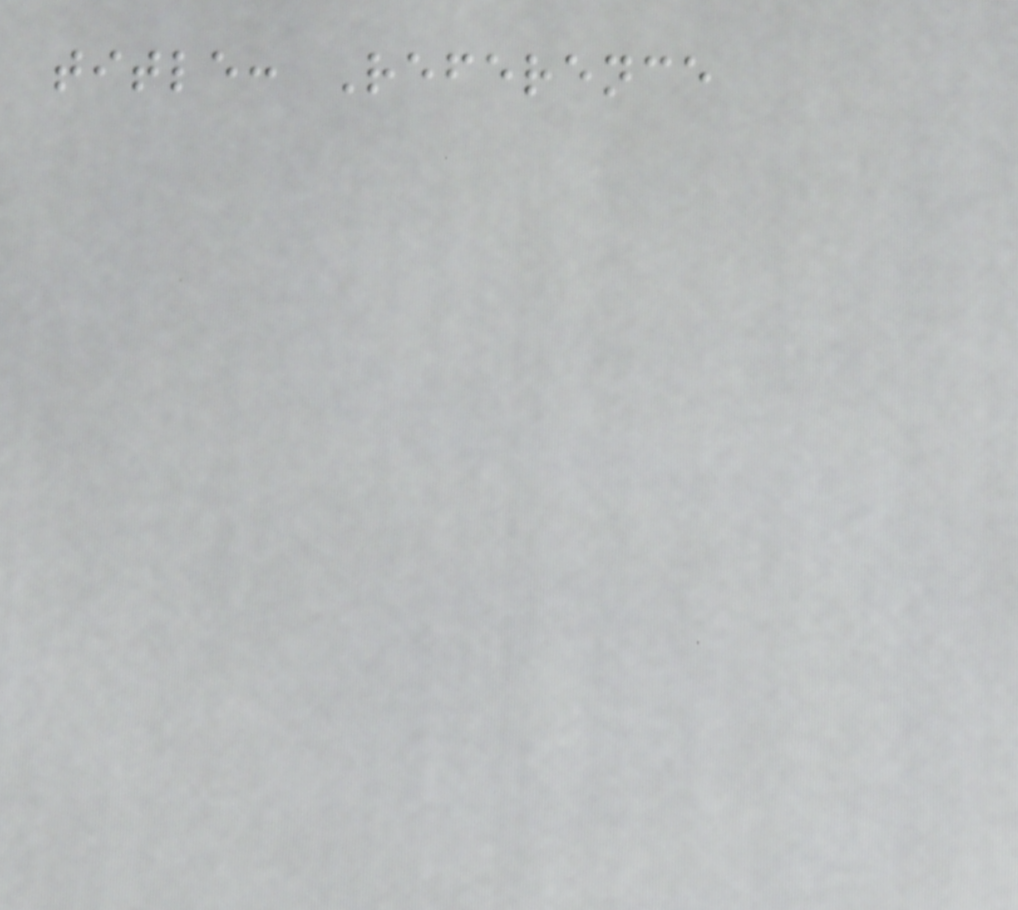title: Reference
